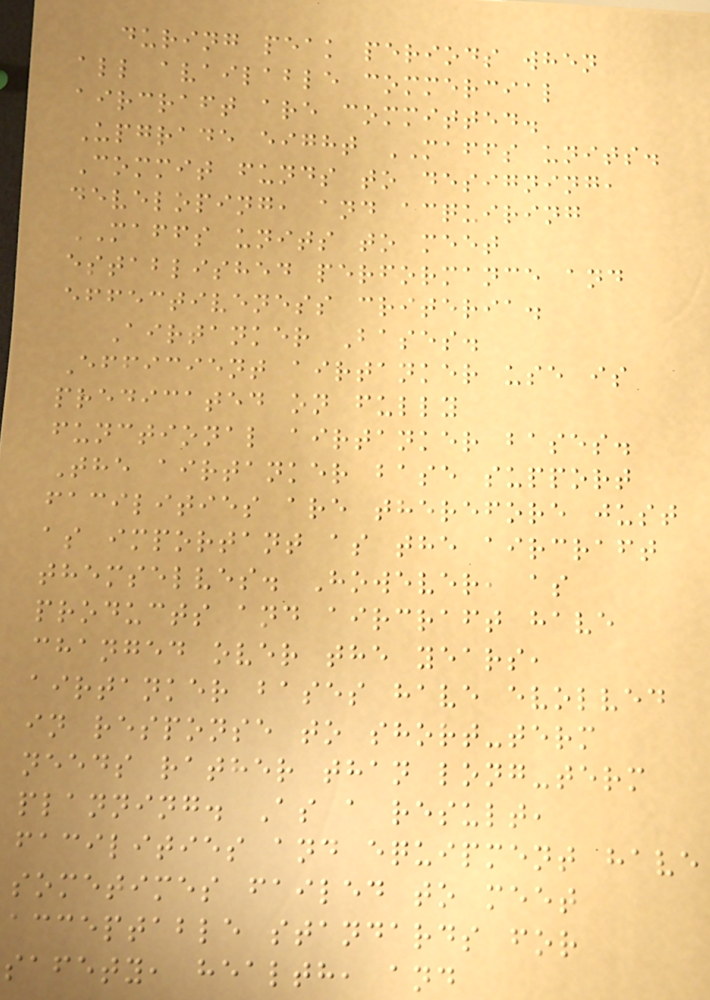during peak periods when
all available commercial
aircraft are committed.
Upgrade eight MAFFS units.
Commit funds to designing,
developing, and acquiring
MAFFS units to meet
established performance and
effectiveness criteria.
Airtanker Bases.
Efficient airtanker use is
predicated on fully
functional airtanker bases.
The airtanker base support
facilities are therefore just
as important as the aircraft
themselves. However, as
products and aircraft have
changed over the years,
airtanker bases have evolved
in response to short-term
needs rather than long-term
planning. As a result,
facilities and equipment have
sometimes failed to meet
acceptable standards for
safety, health, and
